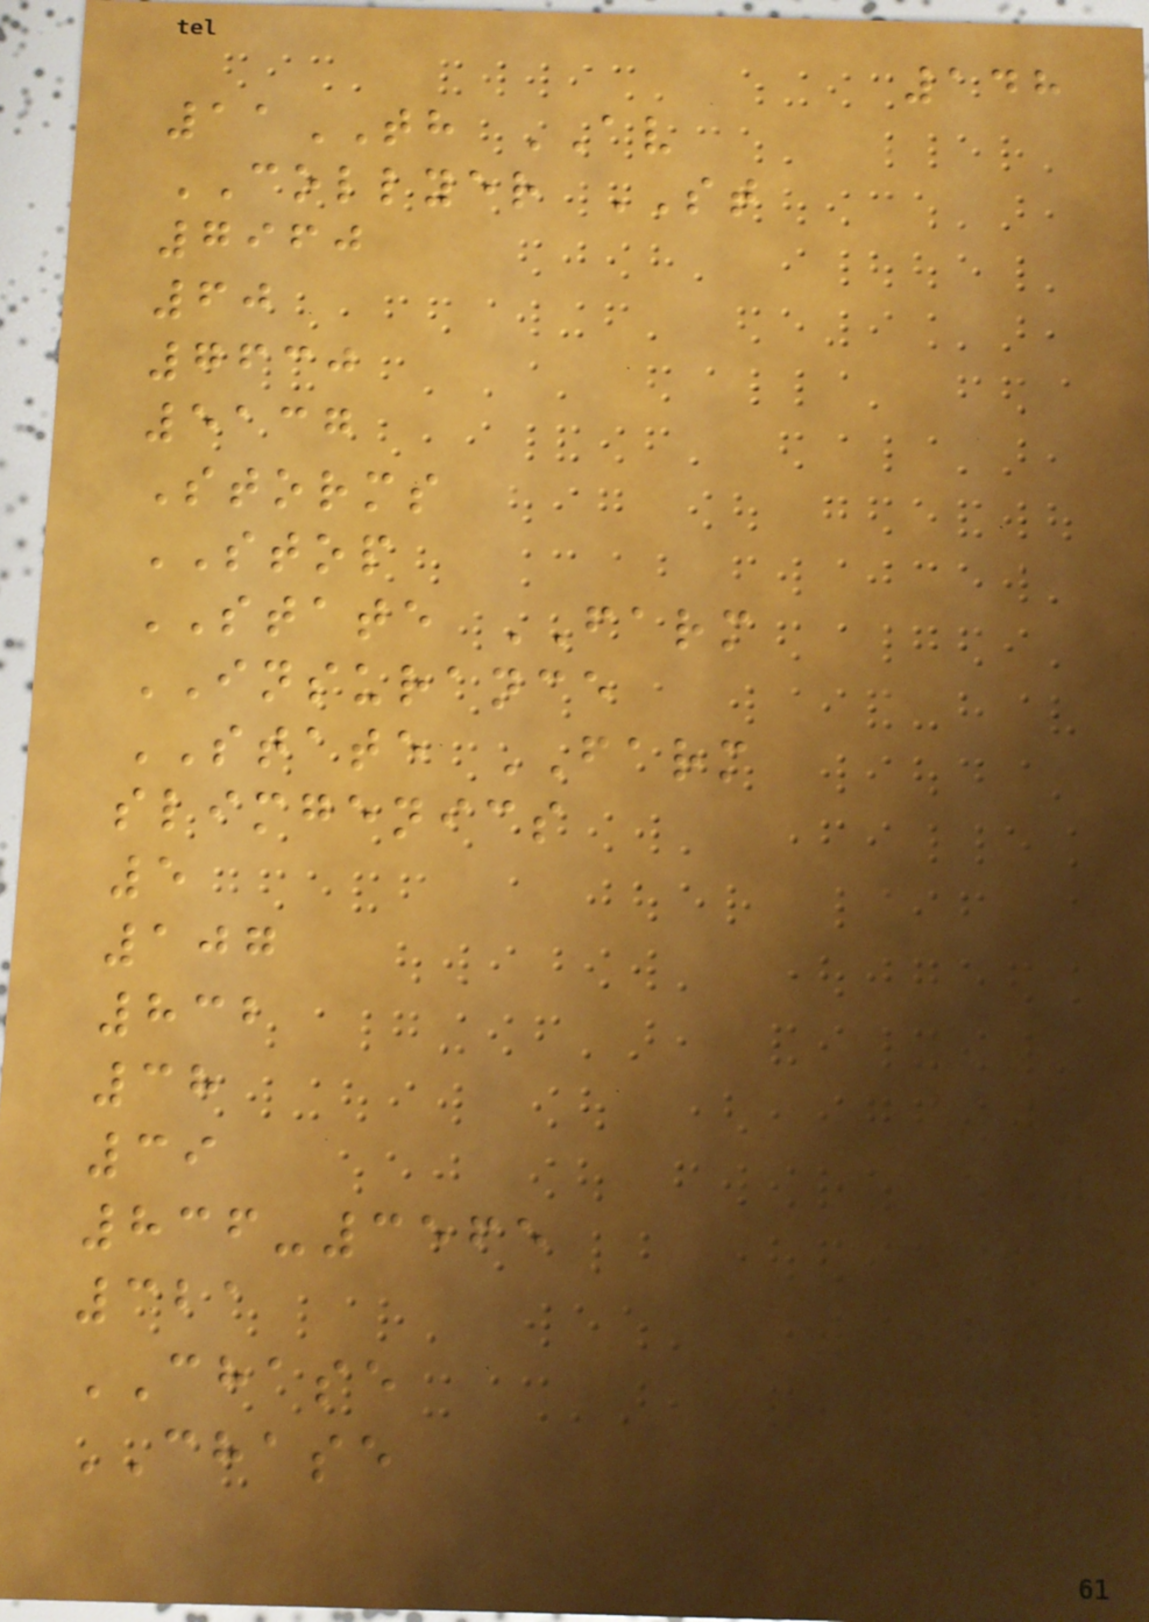148
11TH AV
COLLYER ST
7960
60
7630
5137
Storms
STOP
STATE FARM
INSURANCE
STATE FARM
slimgenics
5
107
832
38
39
836-3565
321
CHASE
CHASE
